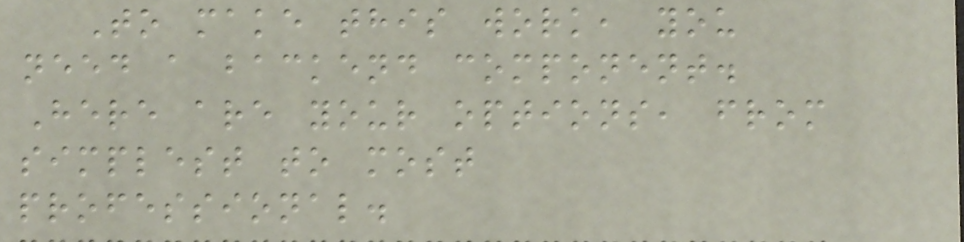To make this work, you
need a backend component.
Here are your options, from
simplest to most
professional.
